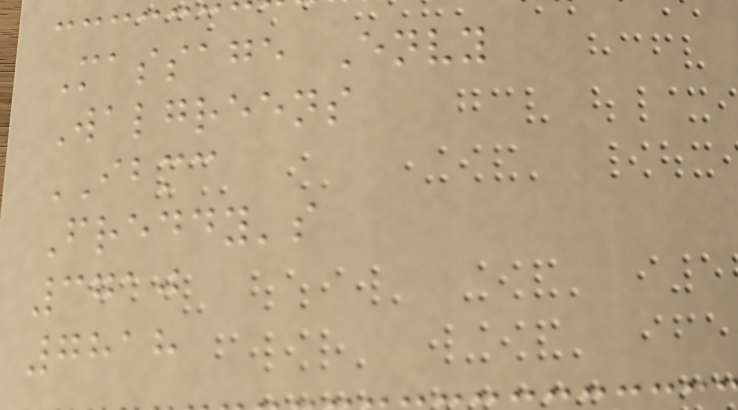Massage Envy
Walgreens
IBMC
Freddy's
3710
7818
